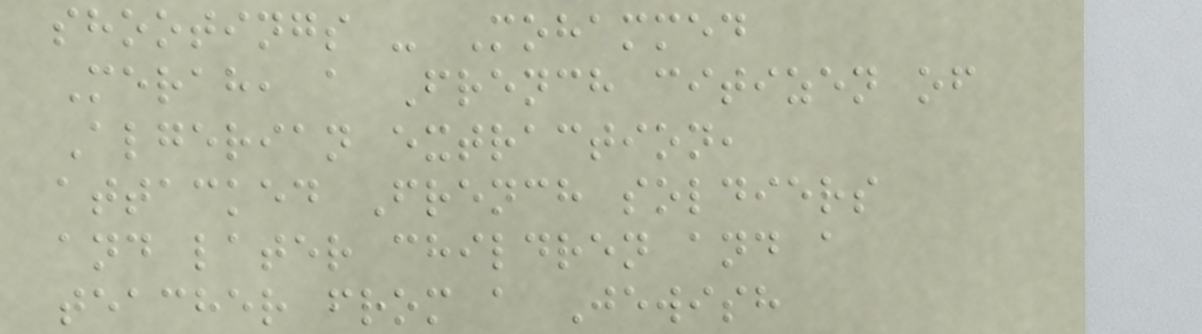shootings - Mohammed
Merah, a French citizen of
Algerian extraction,
attacked French soldiers
and later children and a
teacher from a Jewish
